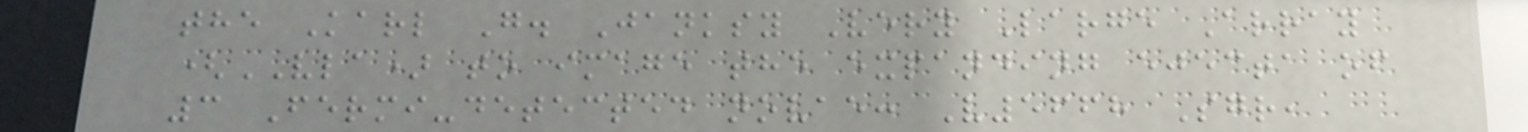the Karl G. Janksy Very Large Array
(VLA) to image the expanding ejecta of
3 Fermi-detected novae: V5668 Sgr,
